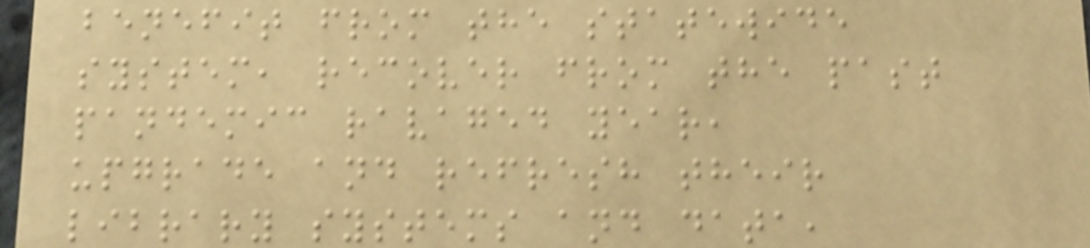benefit from the statewide
system, recover from the past
pandemic ravaged year,
upgrade and refresh their
library systems and data,
